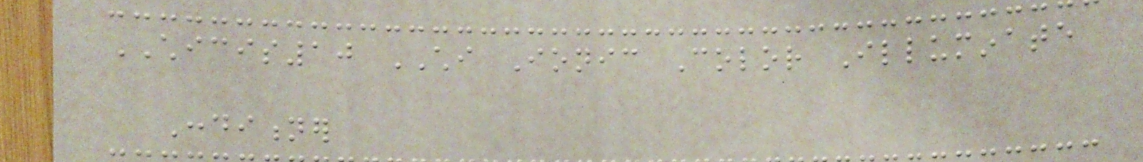CHICIS10 CHI Ionic Color Illuminate
Conditioner
